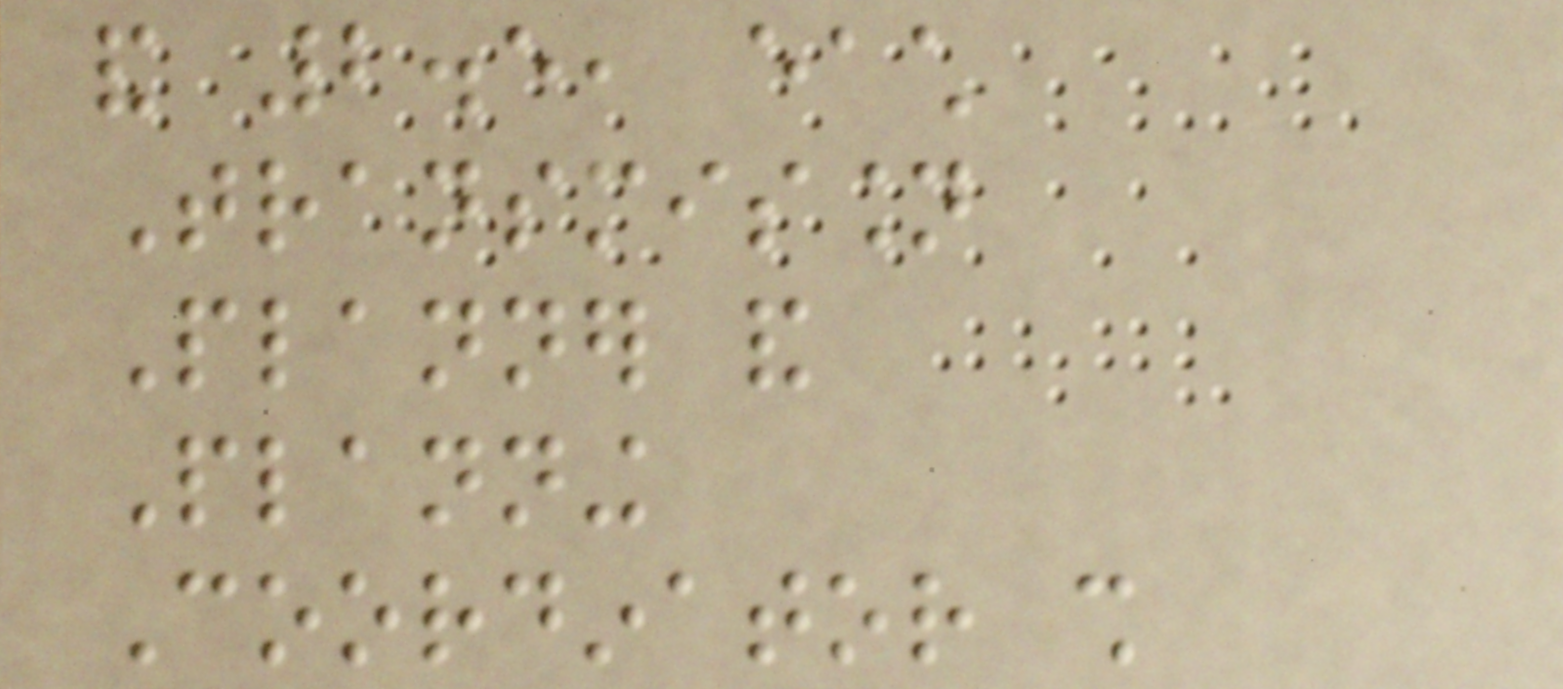and 2.5, each
Transmission
Planner and
Planning
Coordinator shall
